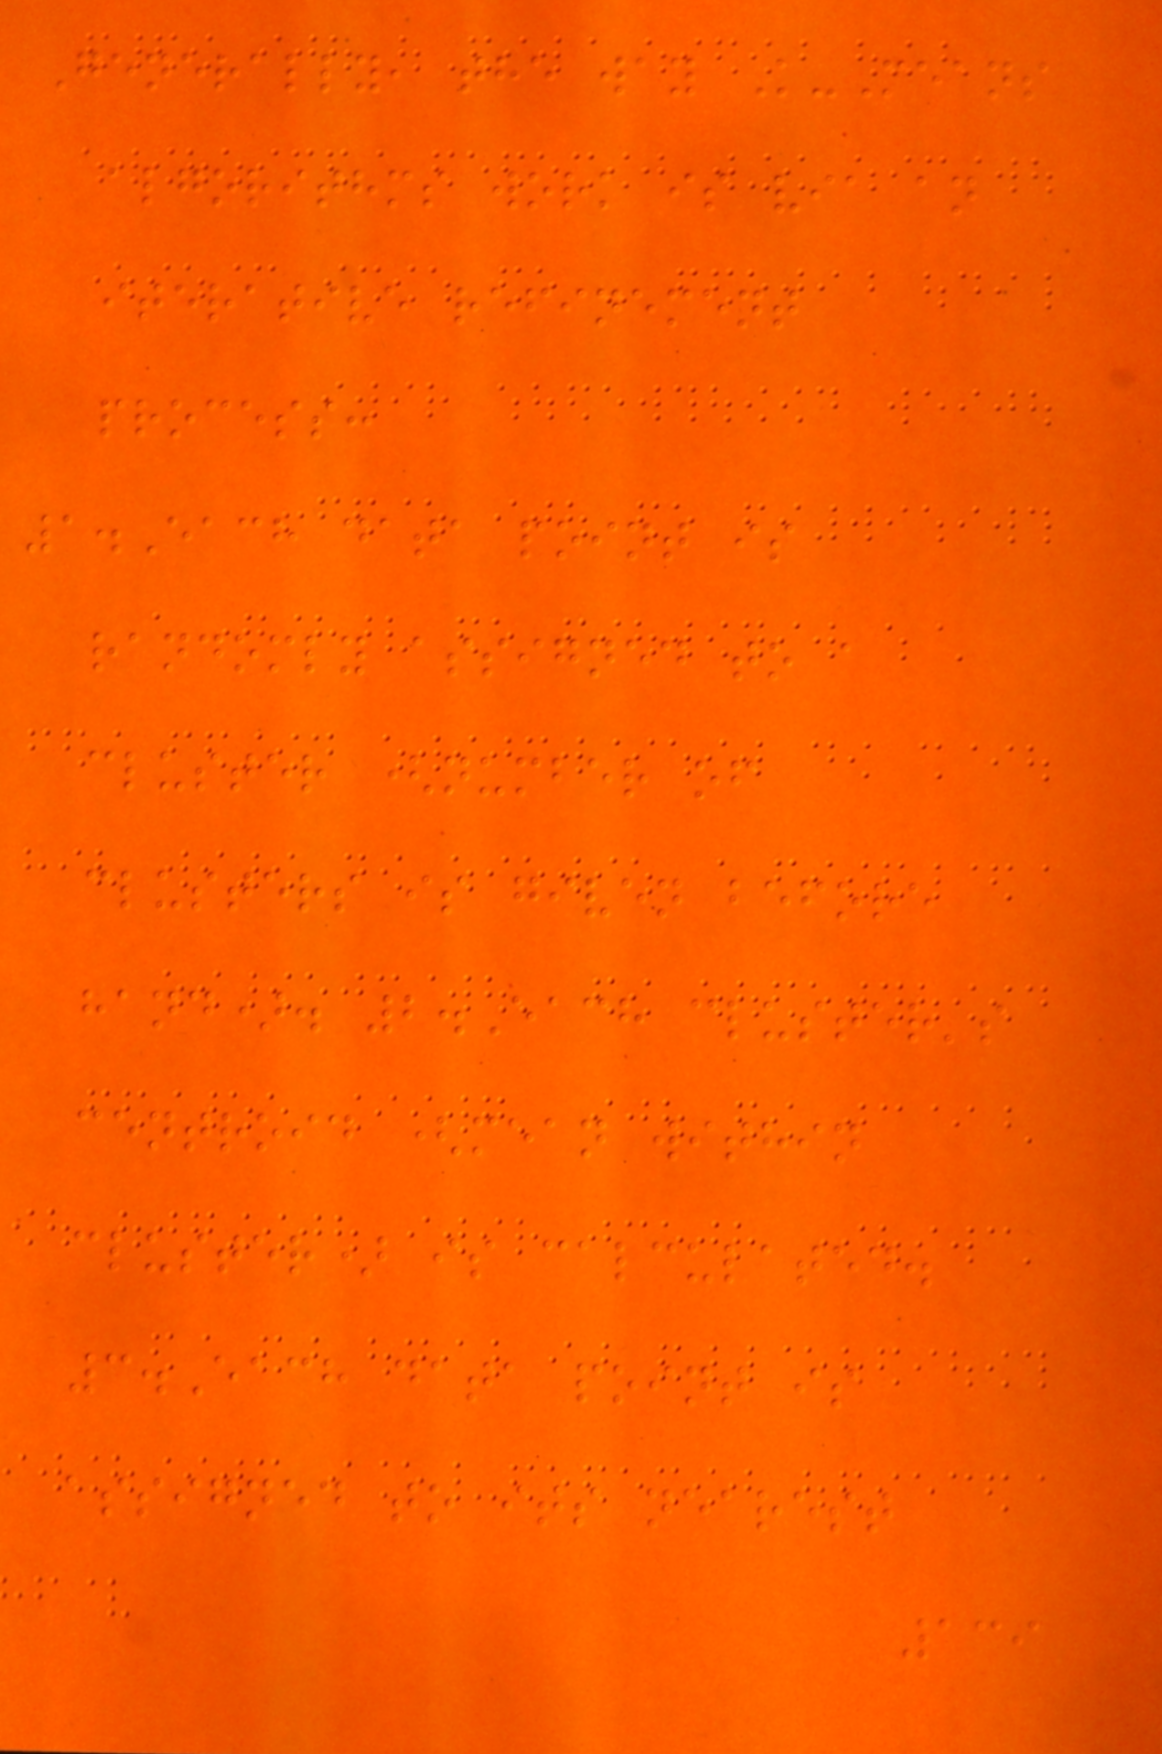Generally, the way K-Means
algorithms work is via an
iterative refinement
process:
1.Each data point is
randomly assigned to a
cluster (number of
clusters is given before
hand). 2.Each cluster's
centroid (mean within
cluster) is calculated.
3.Each data point is
assigned to its nearest
139
